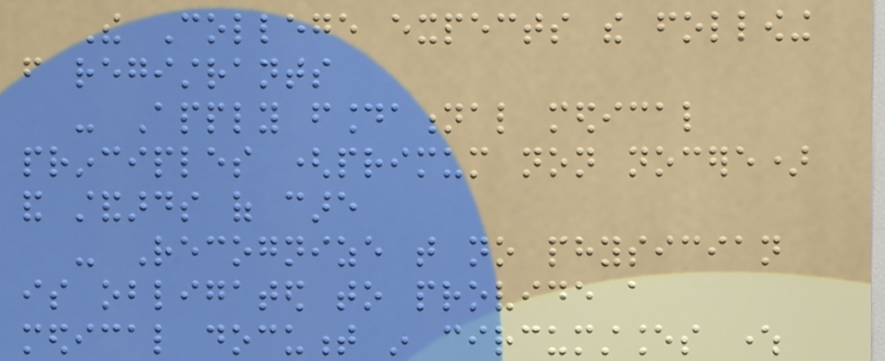The College expects the following
from registrants
- Apply foundational medical
principles (primum non nocere)
and standards of care
- Recognize that no physician
is obligated to provide a
medical document in circumstances where
